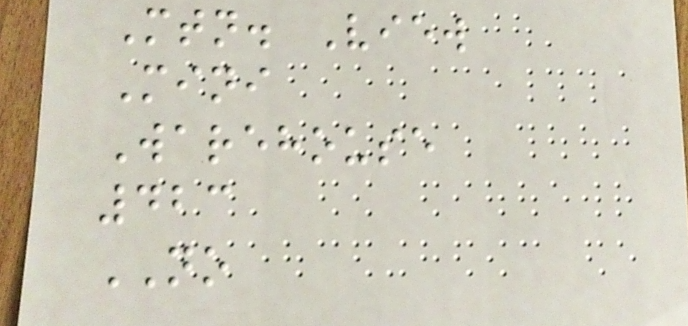Mtn. View
Mini
Warehouse
423
NO
